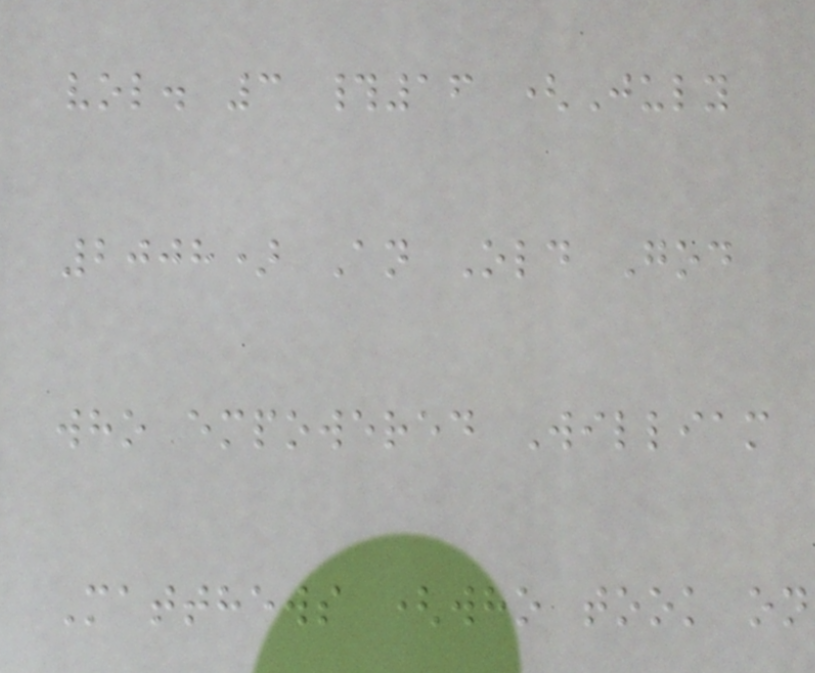vol. 3 #16 (July
2008) An Old God
who empowered William
Matthews (who took on
